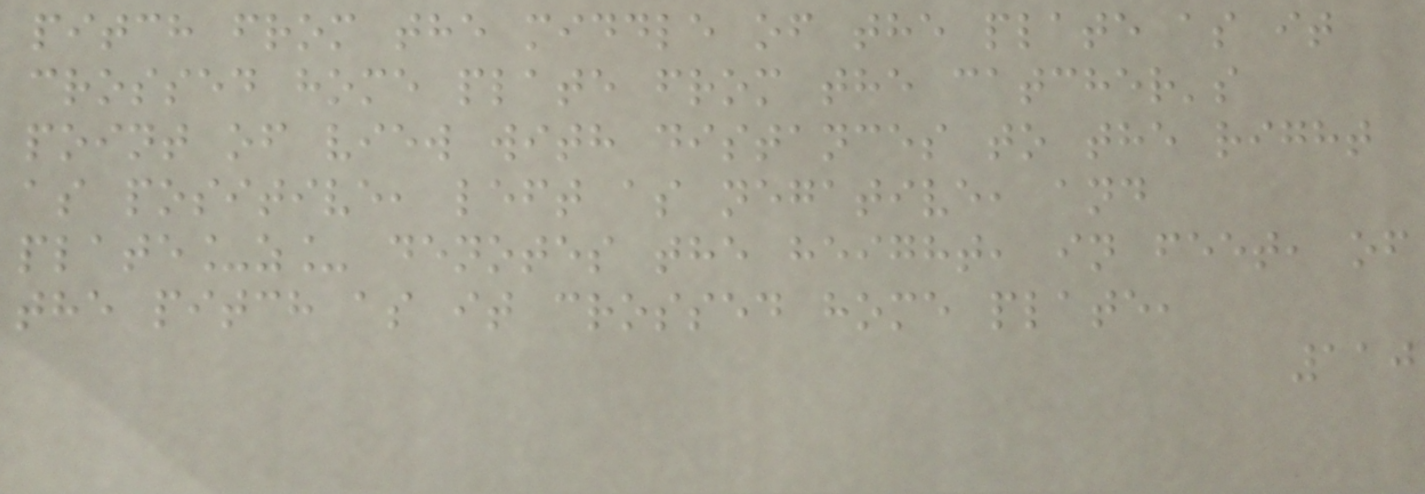pitch from the middle of the plate as it
crossed home plate from the catcher's
point of view with distances to the right
as positive, left as negative, and
plate_z_ denotes the height, in feet, of
the pitch as it crossed home plate,
110
